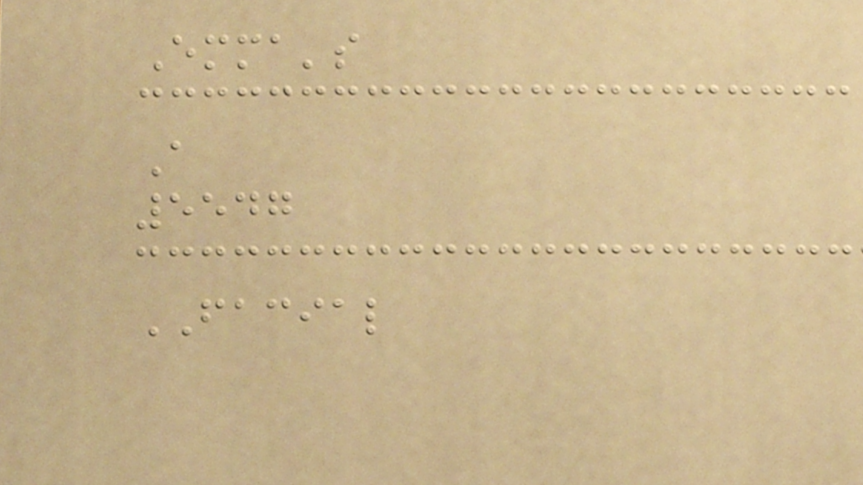Emma's
A
5547
FACIAL
